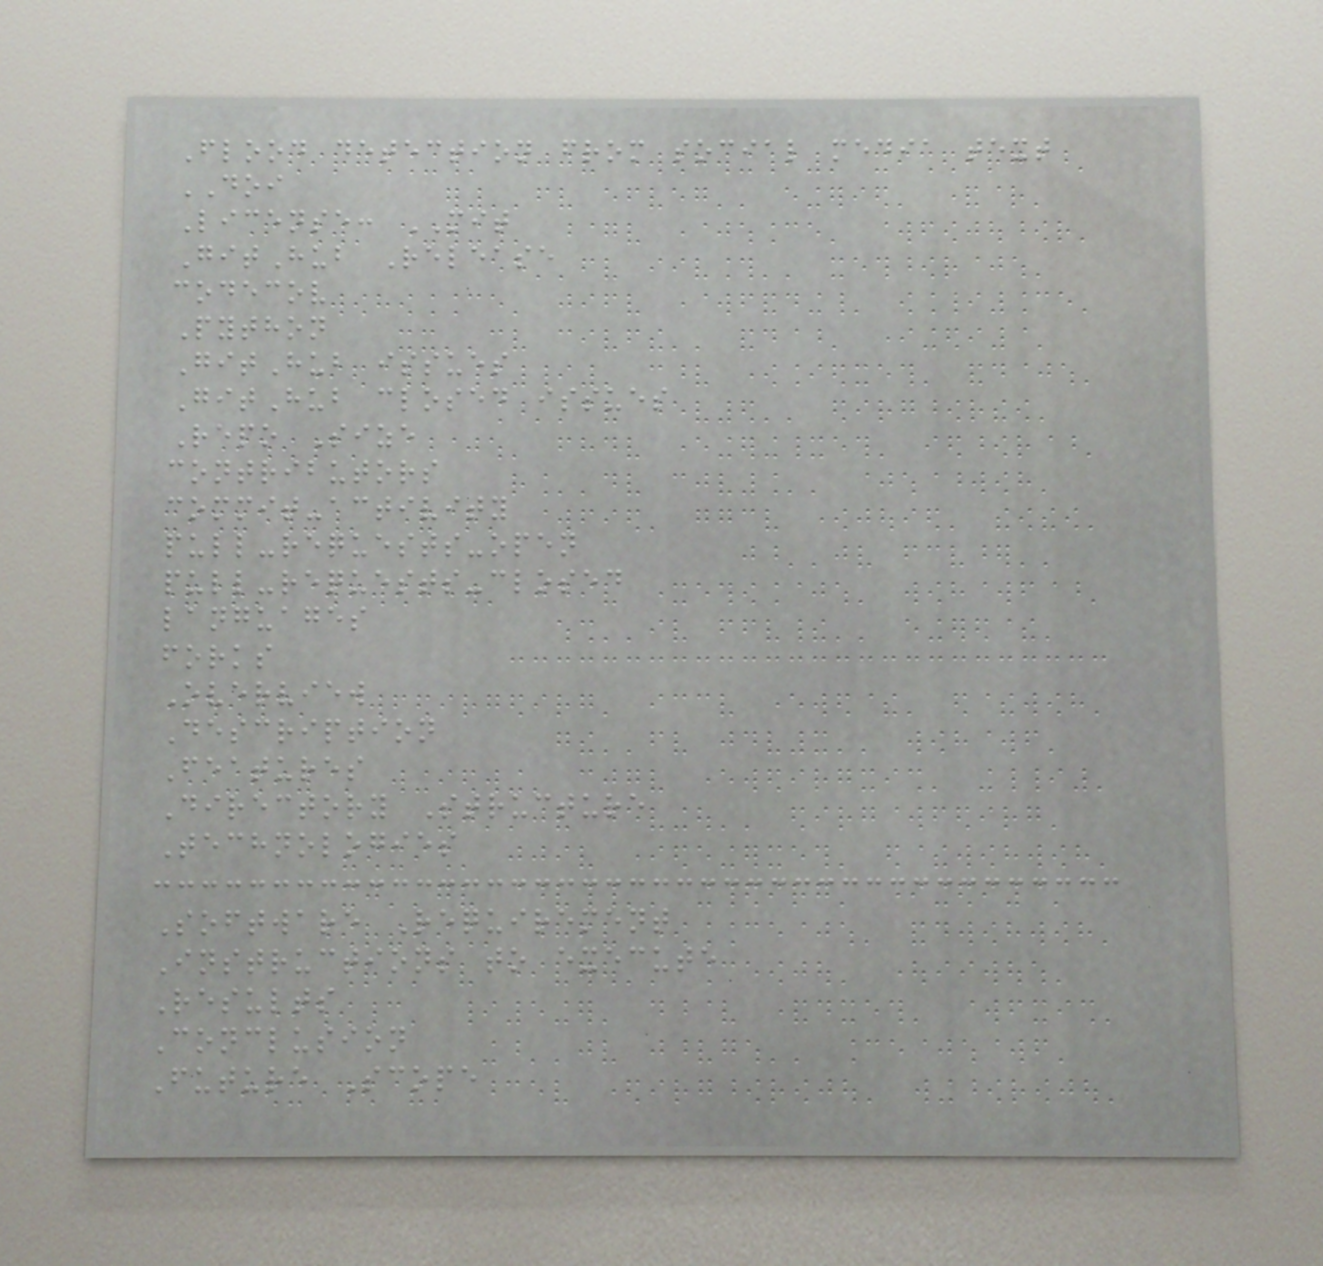Flood detection from social media text
DOI
License: MIT
GitHub Release
codecov
Python
GitHub issues
GitHub closed issues
Repo Size
contributors
commit-activity
pull-requests-open
pull-requests-closed
languages
forks
Overview
Description
Features
Directory Structure
Technologies
Software Requirement
Instructions to execute
Results
Conclusion
Future Scope
